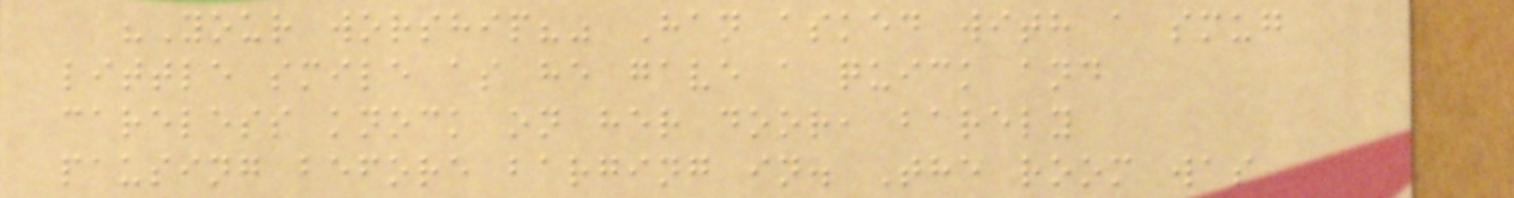"Your worship?" Han asked with a smug
little smile as he gave a quick and
careless knock on her door, barely
pausing before barging in. The room was
